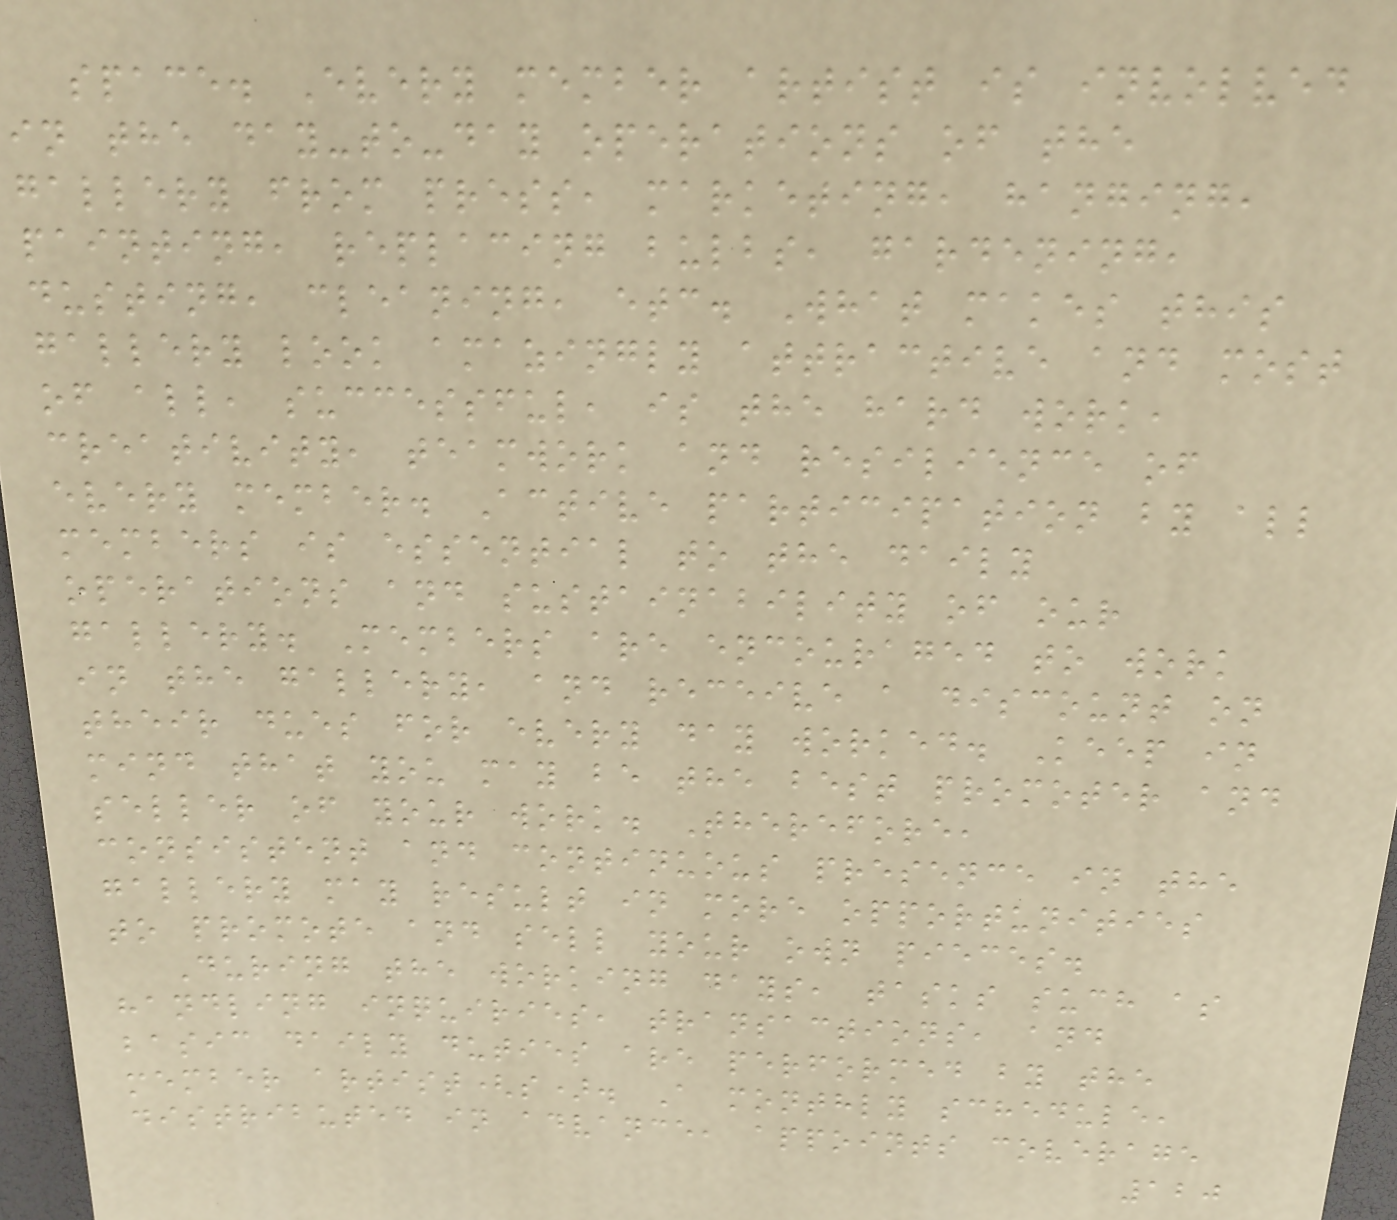space. Every member artist is involved
in the day-to-day operations of the
gallery from press, marketing, hanging,
painting, replacing bulbs, gardening,
dusting, cleaning, etc. What makes this
gallery look amazingly attractive and most
of all, successful, is the hard work,
creativity, teamwork and resilience of
every member. Active participation by all
members is essential to the daily
operations and sustainability of our
gallery. Members are encouraged to work
in the gallery, and receive a discount on
their dues for every day worked. Keep in
mind that you may be the best promoter and
seller of your work. Therefore,
consistent and continuous presence in the
gallery may result in more opportunities
to promote and sell your own pieces.
During the working days, tasks such as
handling inquiries, transactions, and
basic daily duties are performed by the
member artist(s). A monthly schedule,
distributed in advance, appoints coverage
120
